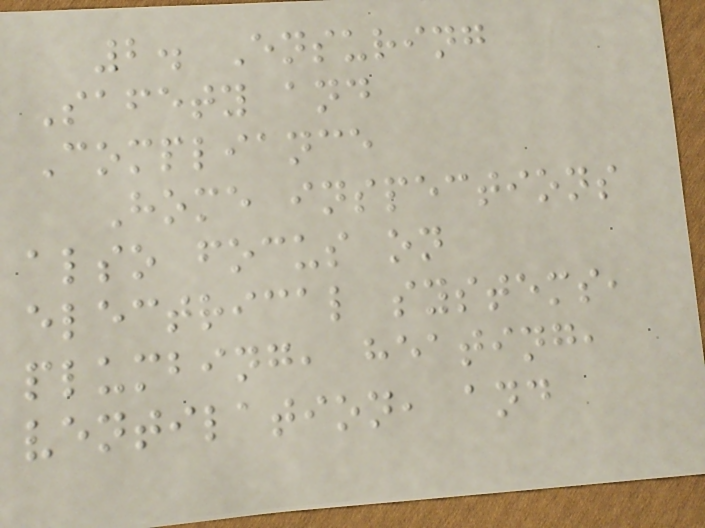2. Ensuring
Safety and
Compliance
Home inspections
also focus on
electrical systems,
plumbing, heating,
ventilation, and
